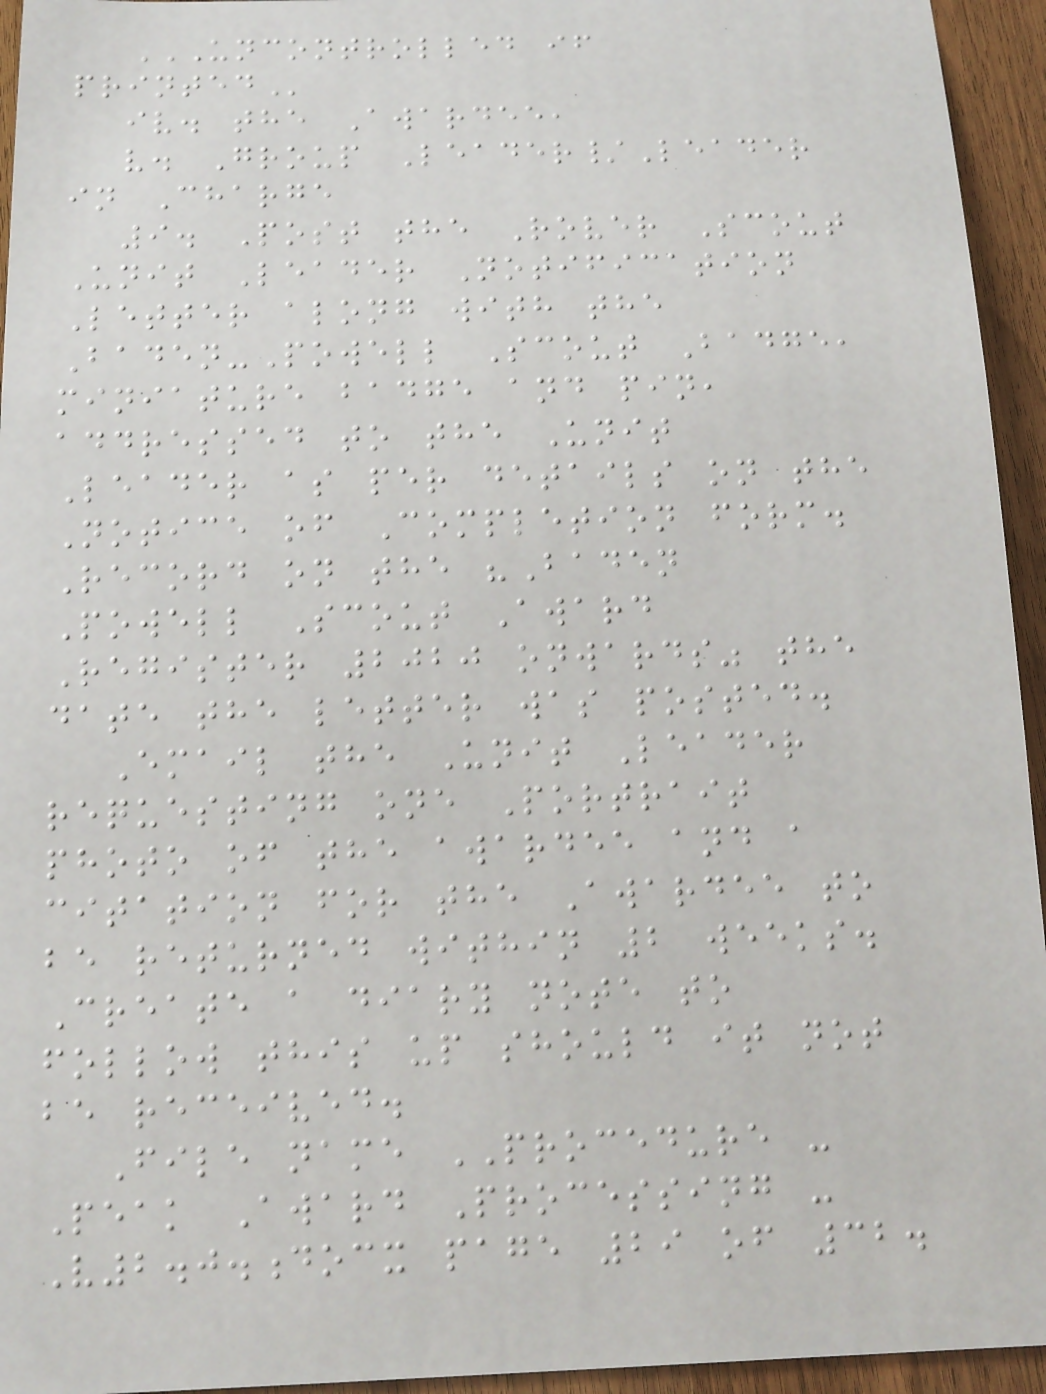UNCONTROLLED IF
PRINTED
iv. the Awardee,
v. Group Leader/Leader
in Charge
9. Post the Rover Scout
Unit Leader Notification
Letter along with the
Baden-Powell Scout Badge,
miniature badge and pin,
addressed to the Unit
Leader as per details on the
Notice of Completion form.
Record on the "Baden
Powell Scout Award
Register 2020 onwards" the
date the letter was posted.
Email the Unit Leader
requesting one Portrait
photo of the awardee and a
citation for the Awardee to
be returned within 2 weeks.
Create a diary note to
follow this up should it not
be received.
File name PROCEDURE -
Peak Award Processing -
V2.0.docx page 29 of 32.
